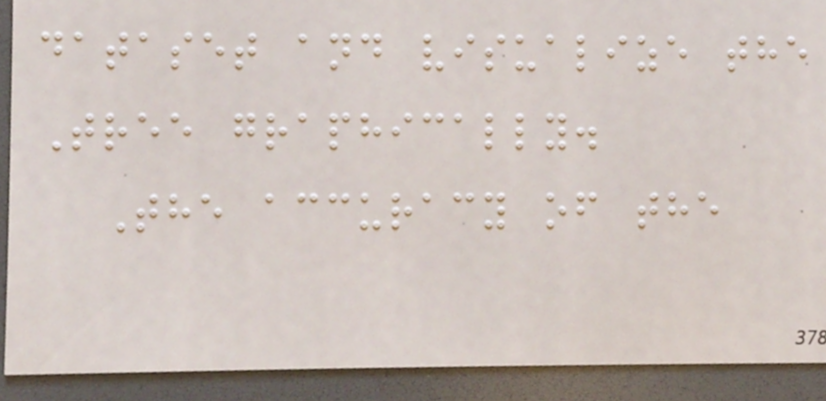dataset and visualize the
Tree graphically.
The accuracy of the
